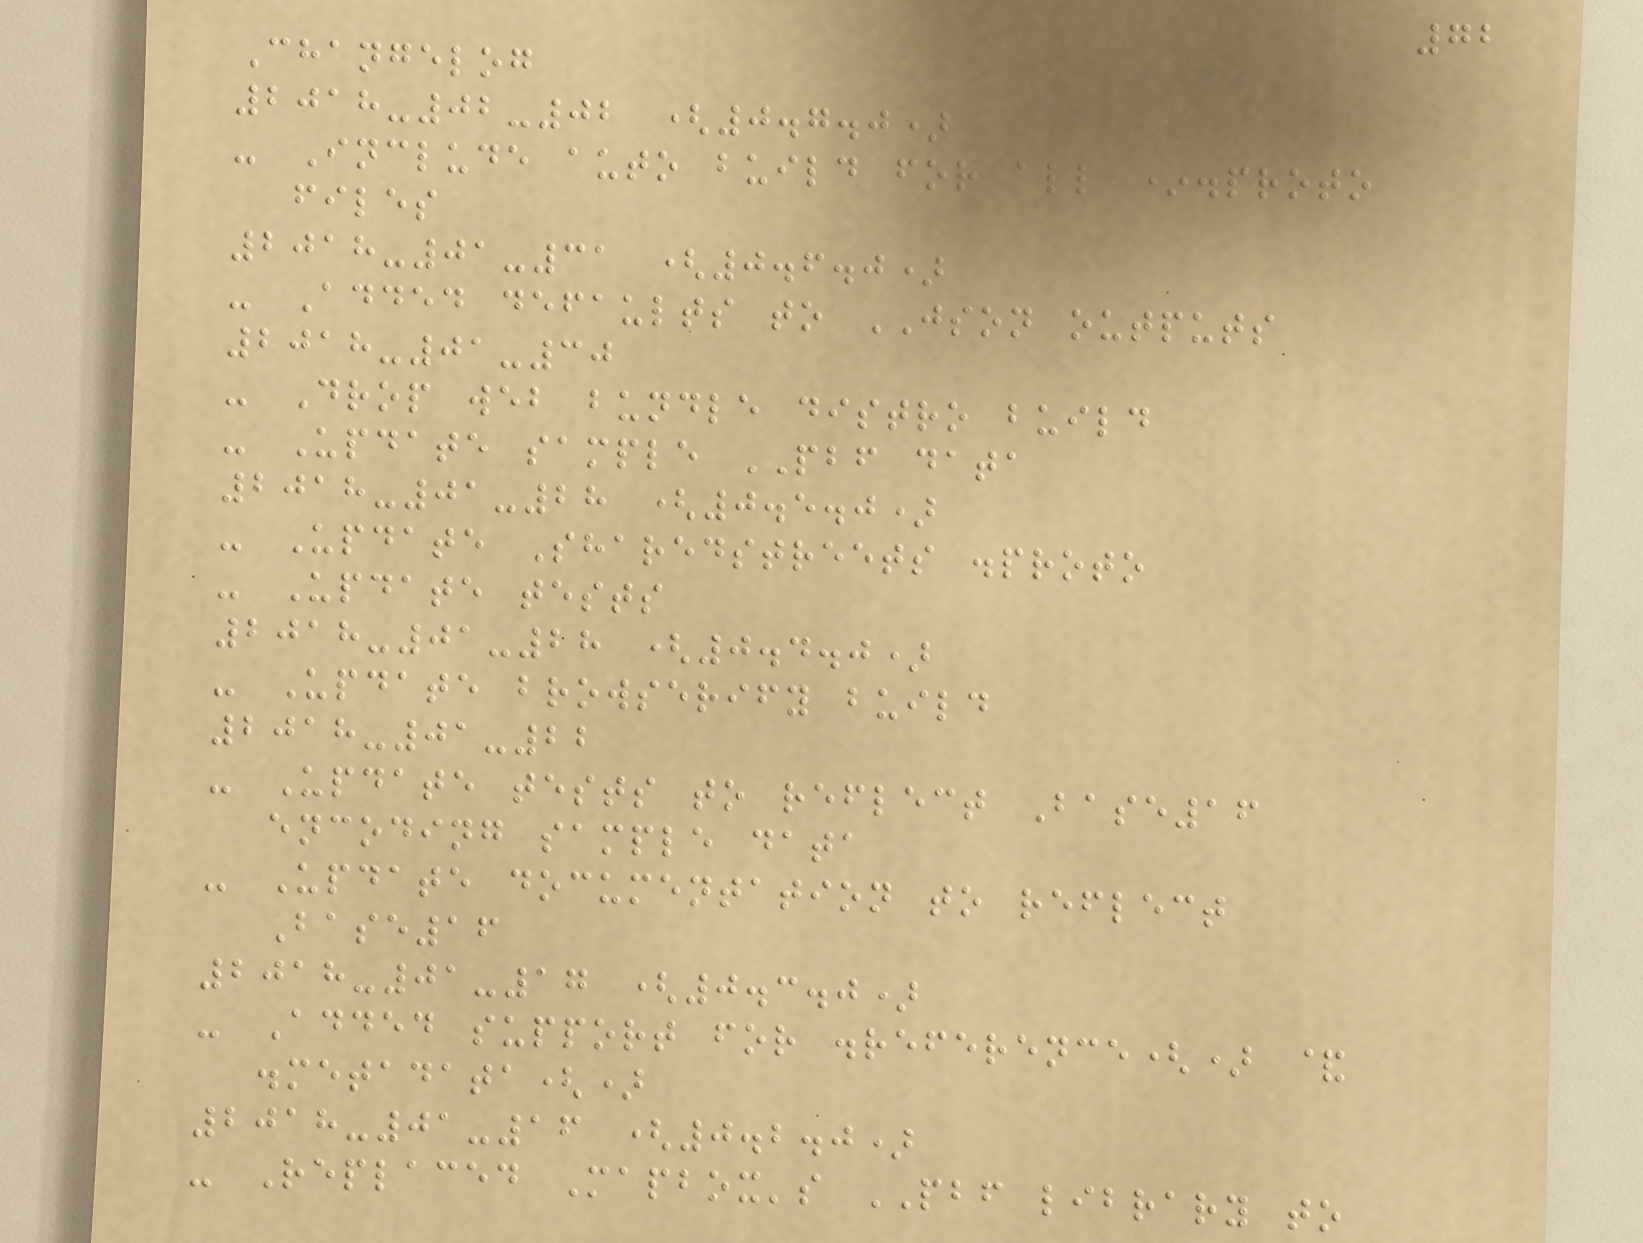72
Changelog
2018-02-02 (0.7.0)
- Include auto build for all *.proto
files
2018-01-31 (0.6.0)
- Added defaults to JSON outputs
2018-01-30
- Drop web bundle distro build
- Update sample PBF data
2018-01-28 (0.5.0)
- Update Sharedstreets .proto
- Update tests
2018-01-28 (0.4.0)
- Update browserify build
2018-01-22
- Update tests to reflect Base16
encoding sample data
- Update documentation to reflect
Base16
2018-01-17 (0.3.0)
- Added support for .reference() &
.metadata()
2018-01-16 (0.2.0)
- Replaced Mapbox's PBF library to
